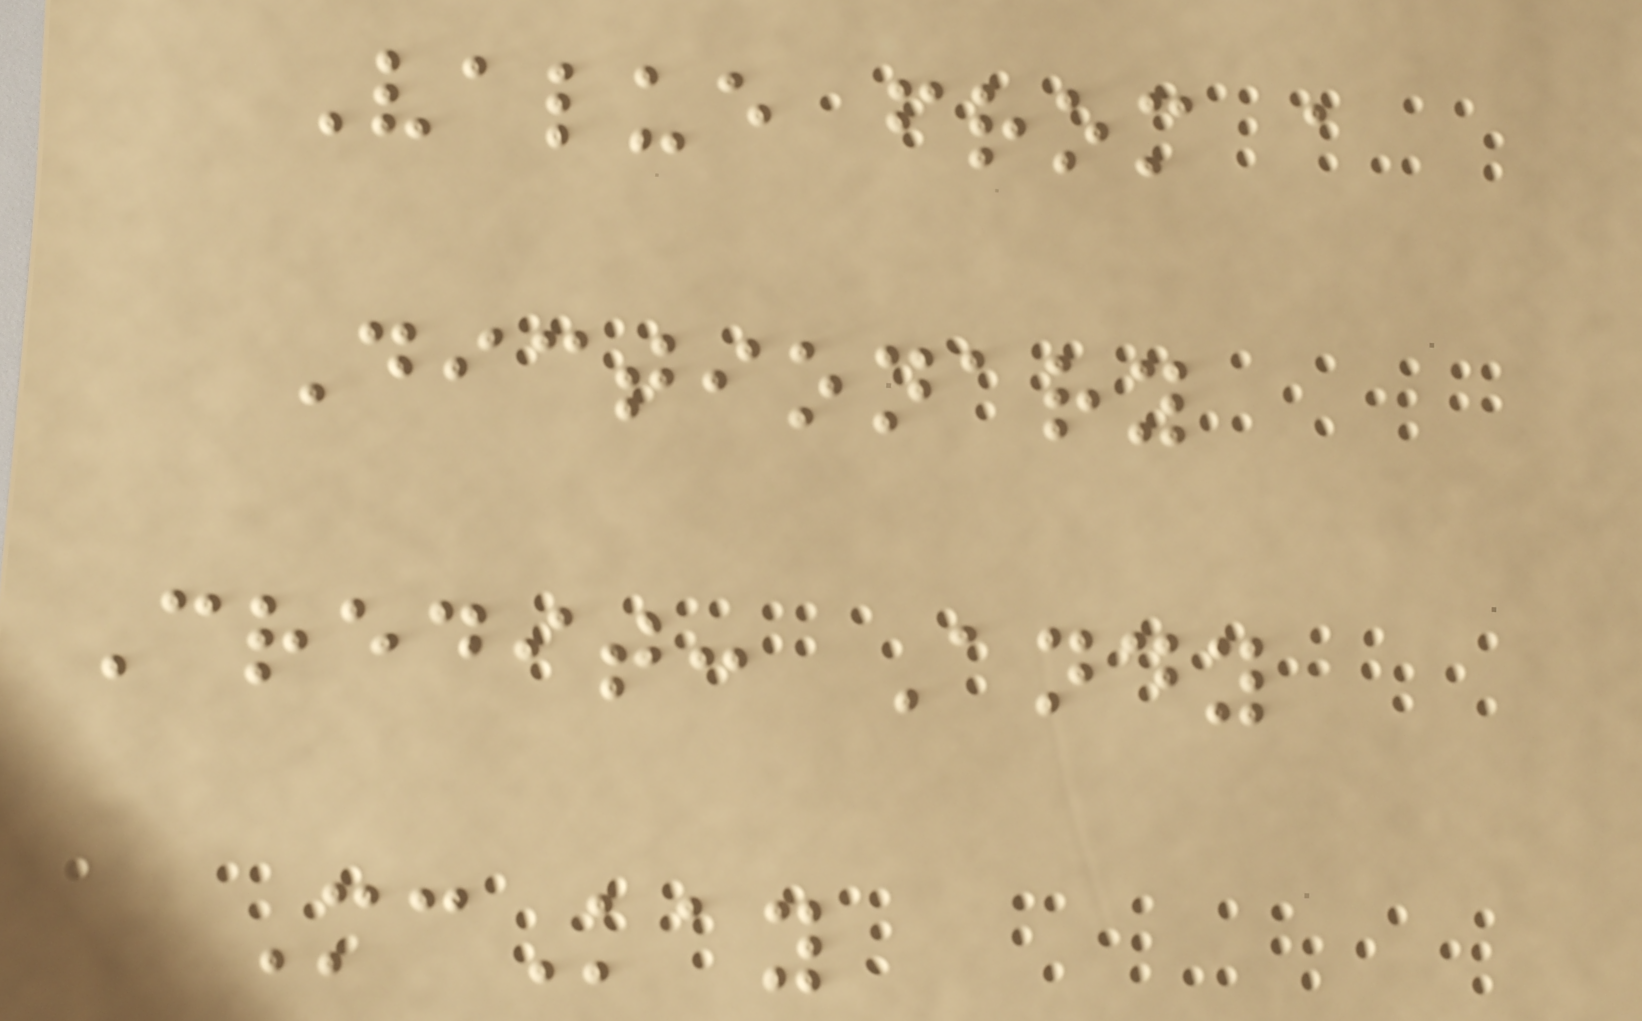Value from a
Dictionary
Credit: Andy
McKay
